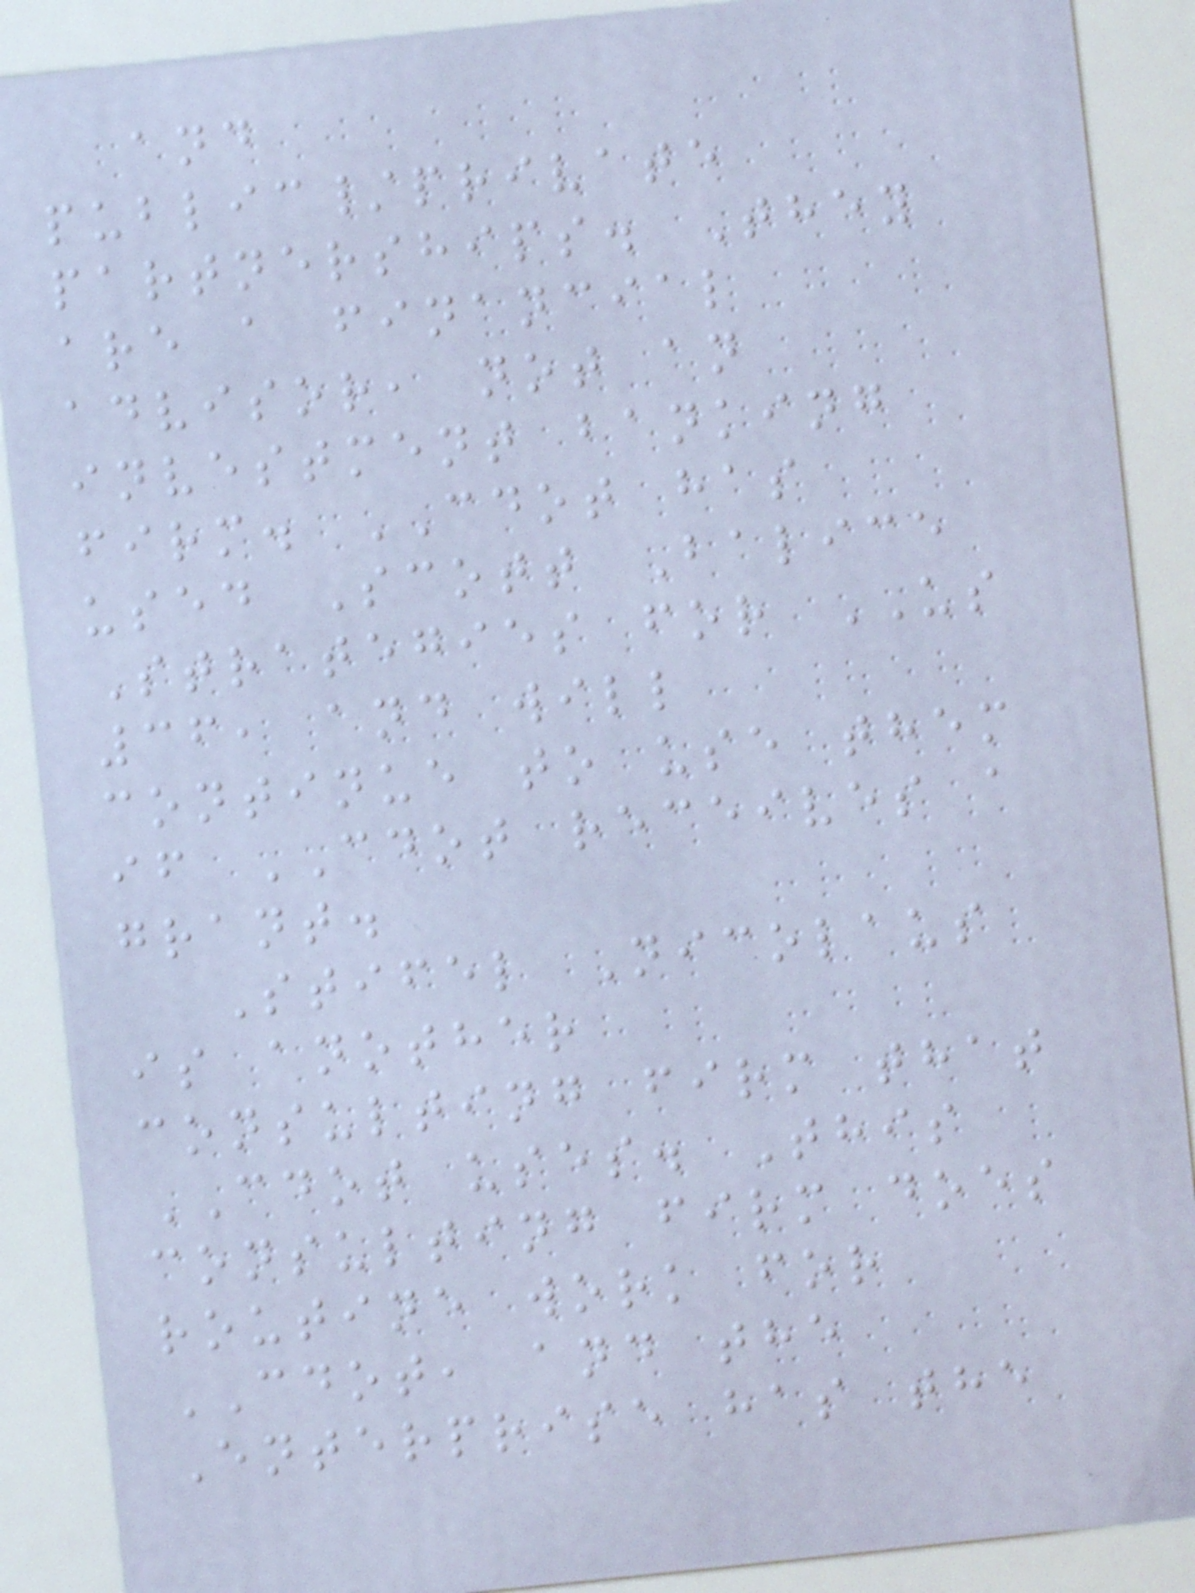and
public/private
partnerships. They
are a financial
advisor, not an
investment banking
firm. CDOT has
used Scott Balice
Strategies for US
36, and will
continue to use them
if CDOT receives a
grant.
Stifel Nicolaus
is another
consulting firm that
CDOT uses. This
consulting firm does
routine work for
CDOT, and the
Enterprise has the
